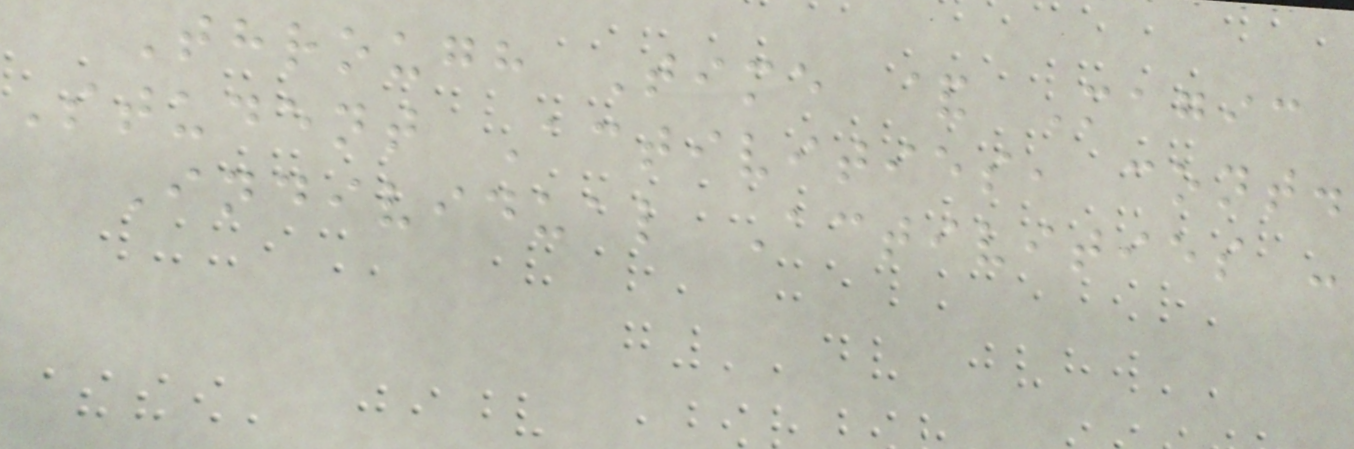Through Time & Magic
Student Activities, cont.
Individual Activities -
